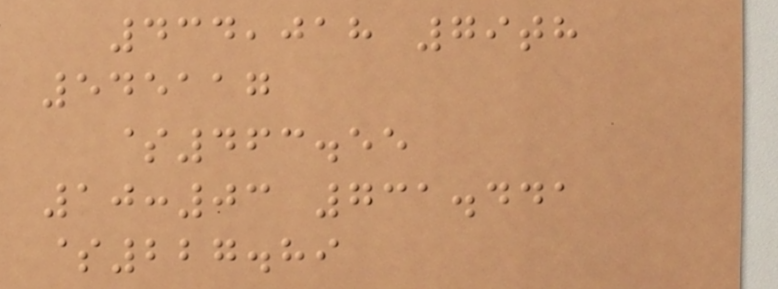434,018 79th
545117
$463.55
10:03 731.441
$227.89
